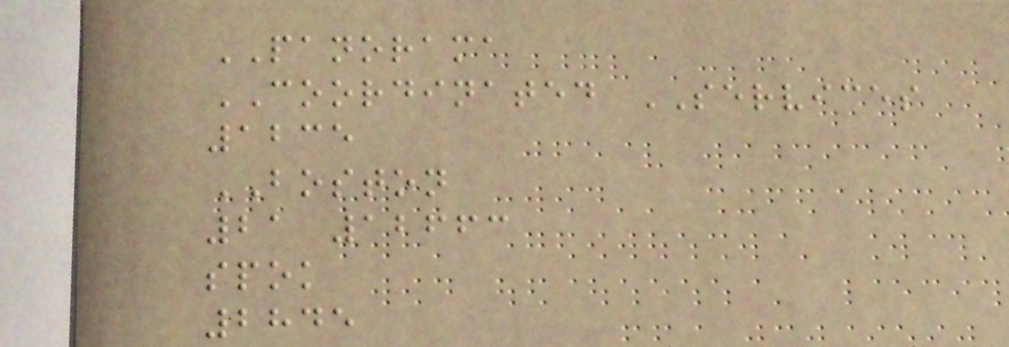PANORAMA
COORDINATED SERVICES
1235
BOSTON
21 12663
spok
2845
